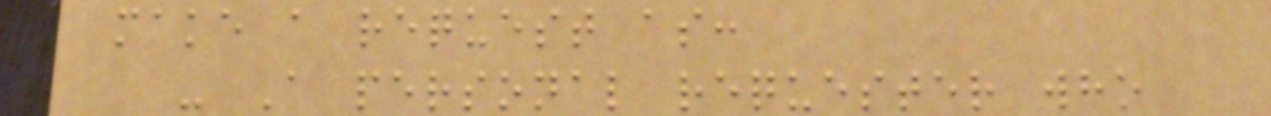make a request as:
- A personal requester who
